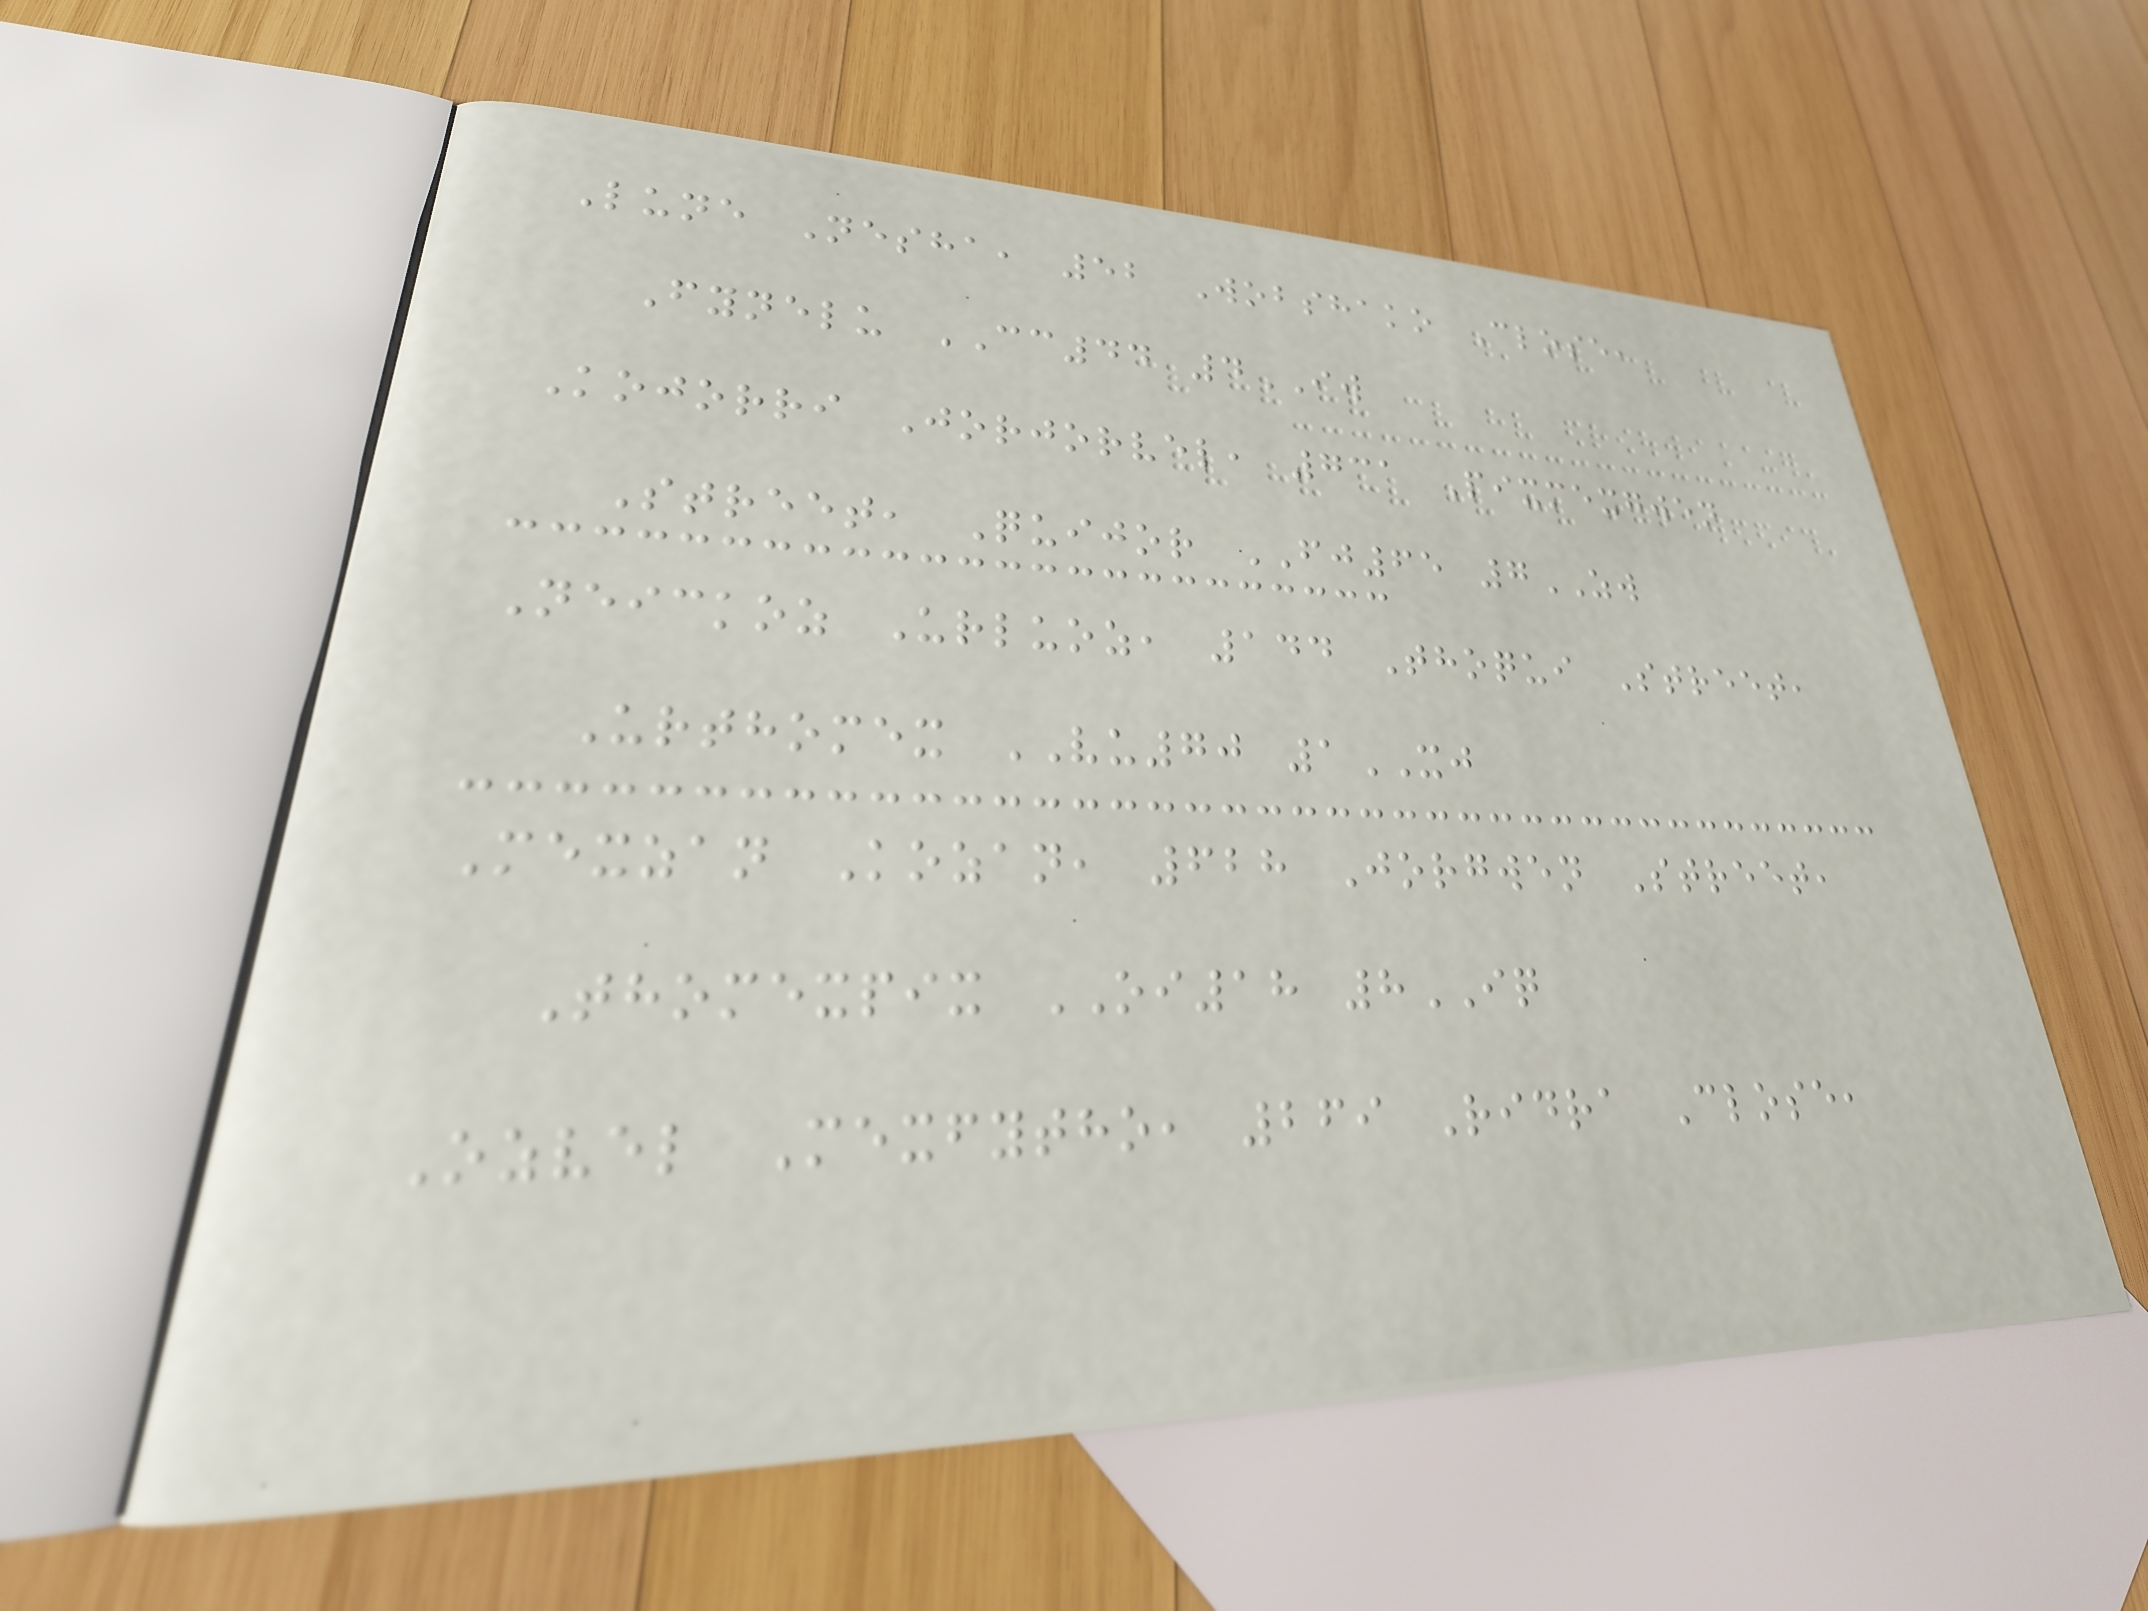Lune Nesha, 52 Wobshako Close,
Fynelu CC44 4IW
Kojorri Jorjorvel, 731 Pixmexgwen
Street, Quijor FJ65 7ZW
Neickoz Urluoz, 144 Thoqui Street,
Urthomex VU70 1XJ
Mexzan Kozan, 628 Jorgwen Street,
Thomexpix OI18 8IQ
Ozvel Mexfytho, 269 Ridra Close,
